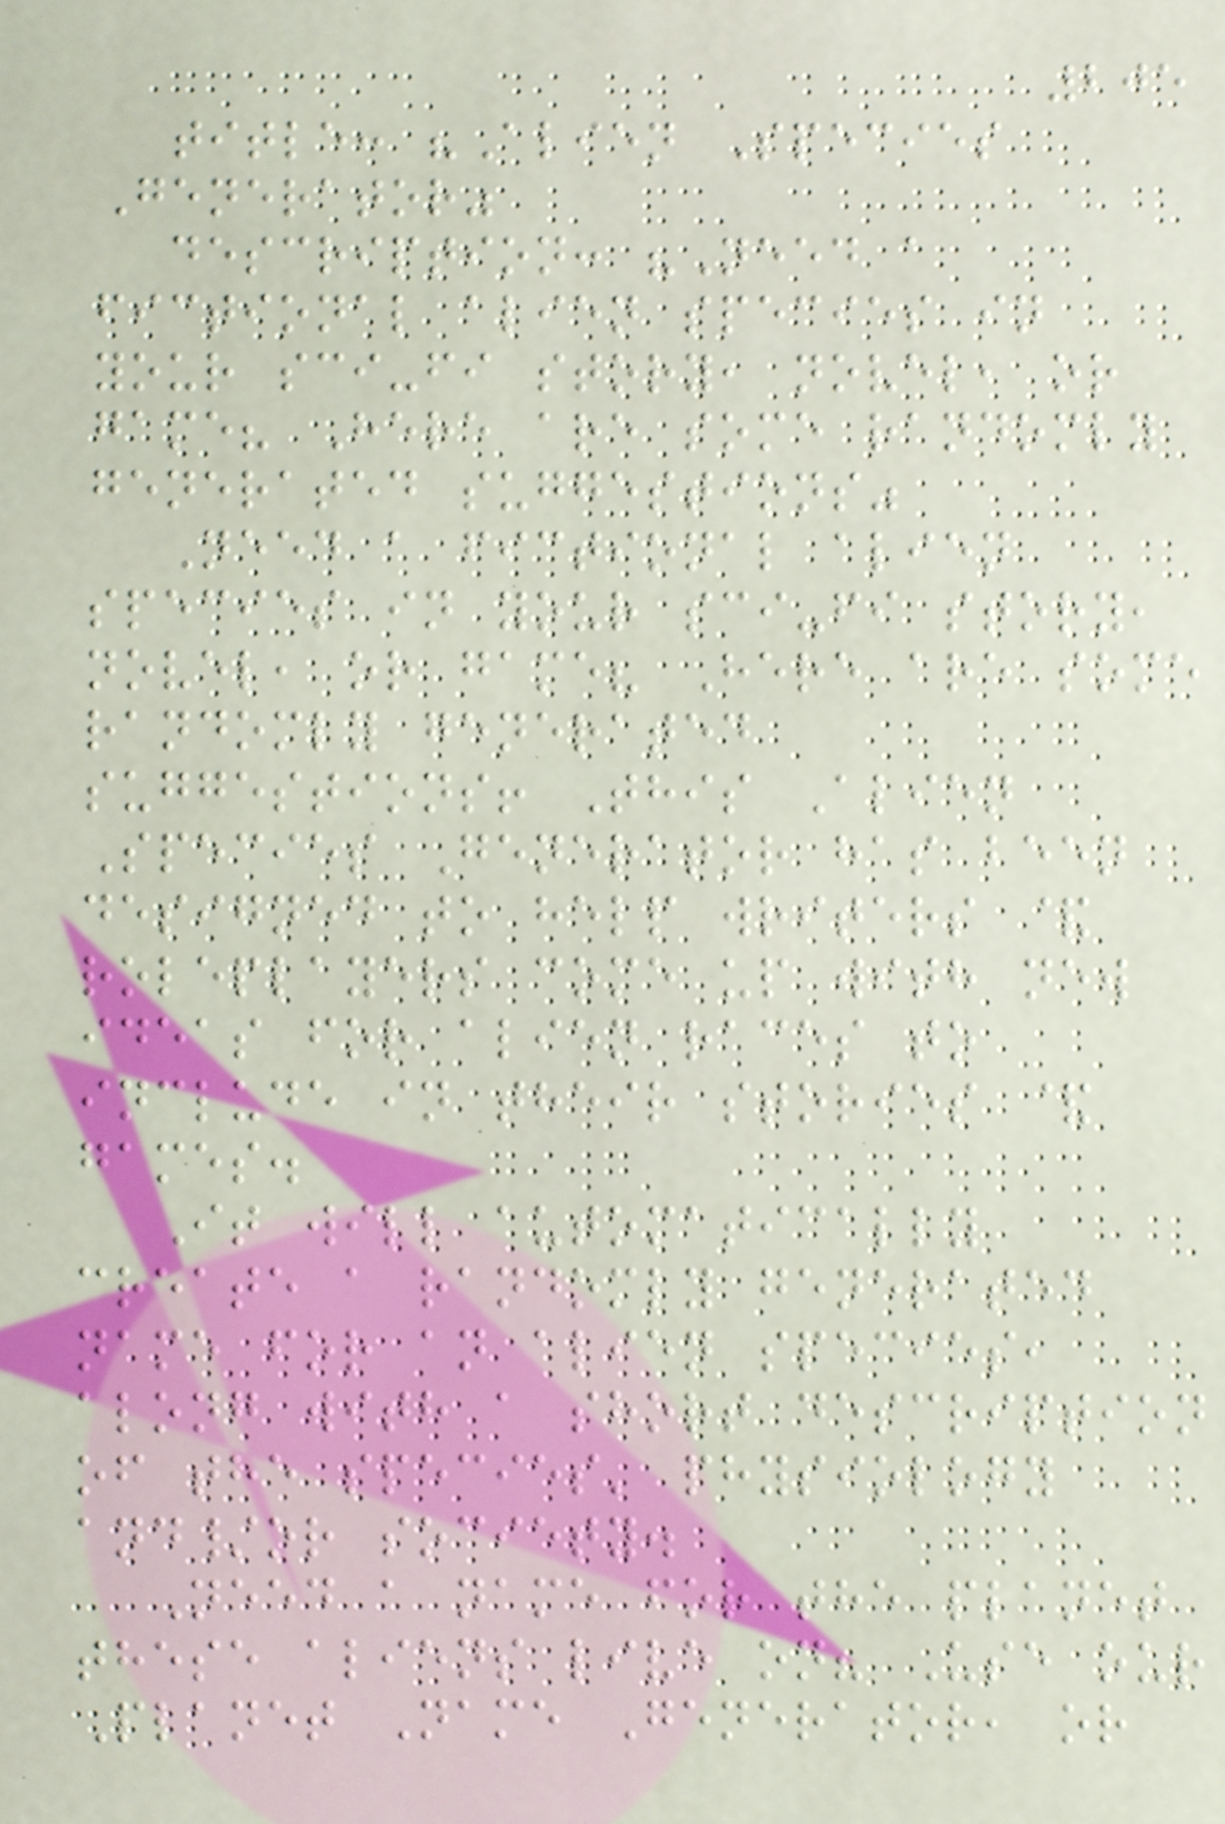205
title: "Alien Species
Generator"
description: "Need a
fictional alien species in
your sci-fi story, novel, or
game? Here are some randomly
generated suggestions"
Need a fictional alien
species in your sci-fi story,
novel, or game? Here are some
randomly generated
suggestions! This Alien
Species Generator has been
designed to help writers &
roleplayers come up with new
ideas for alien races to
include in their stories &
games.
It will automatically
create a randomly generated
name for an alien species,
along with a short description
of the species' physiology
and/or society.
Need a name for the planet
these aliens live on? Use our
Planet Name Generator, or
